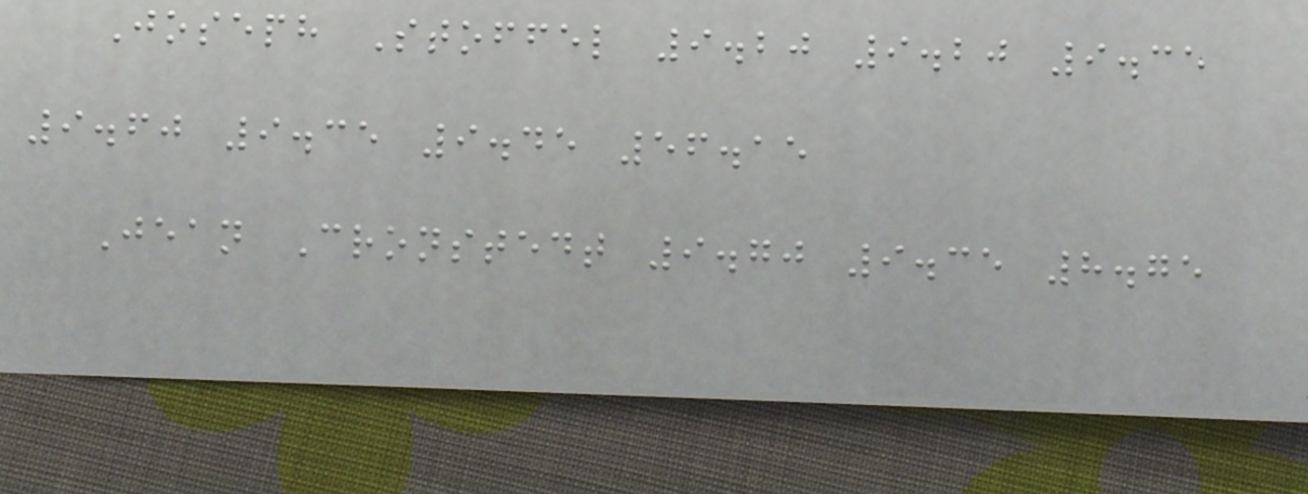Joseph Stoffel 9.20 9.20 9.35
9.60 9.35 9.45 56.15
Jean Cronstedt 9.70 9.35 8.75
